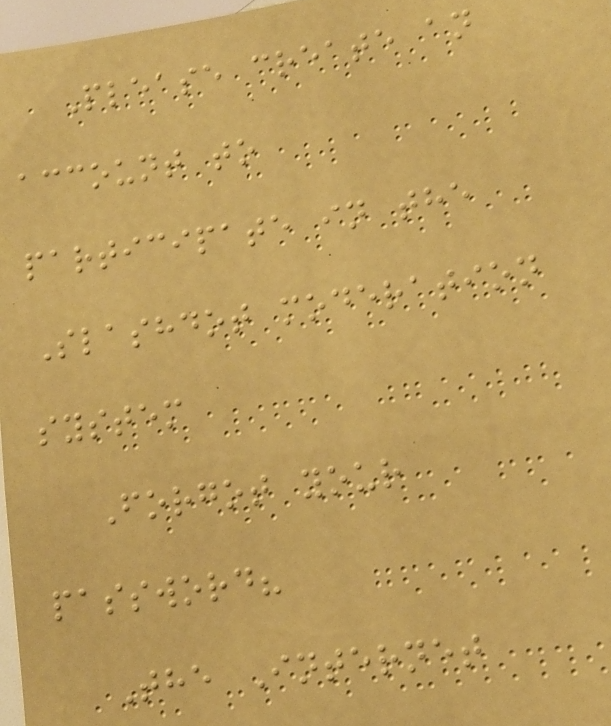Please create an
account to
participate in the
Slashdot moderation
system
Forgot your
password?
The Internet
